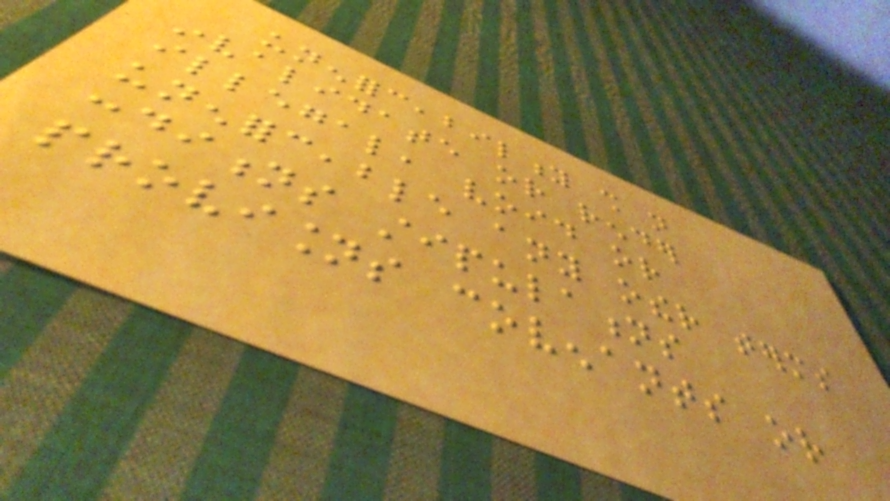unenforceability shall not
invalidate or render
illegal, void or
unenforceable any other terms
conditions stipulations
provisions covenants or
